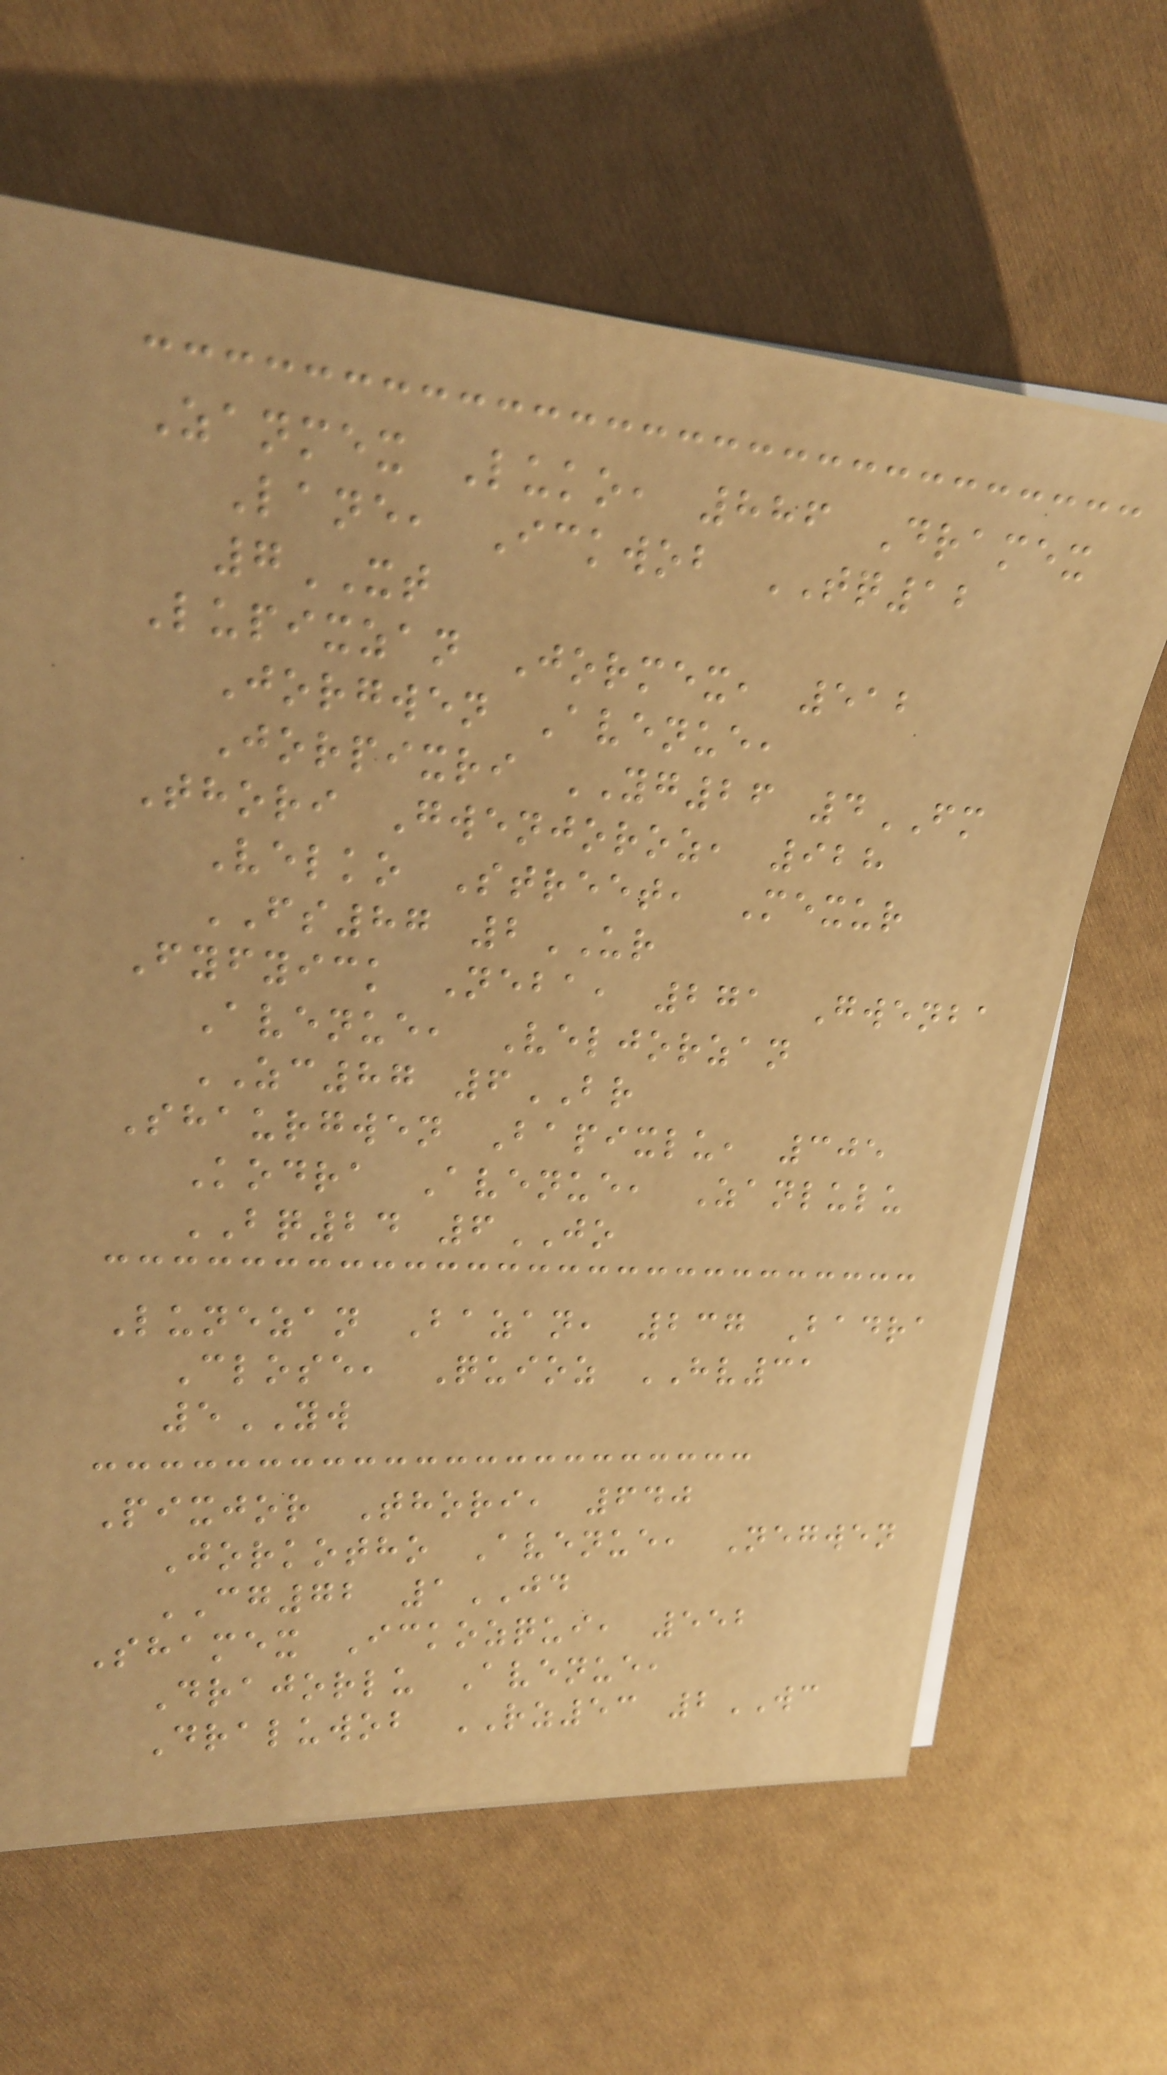Zanmex Luko, 886 Dramex
Lane, Ickwob TQ12
7XT
Lupixzan Jormex, 512
Jorgwen Avenue,
Jorpixri YG26 4FM
Thori Gwenjoroz, 928
Velko Street, Mexur
FS87 2UR
Fyfyick Neba, 271 Gwenba
Avenue, Veljorzan
ZC87 6BR
Shaurgwen Bapixlu, 305
Kodra Avenue, Zanlulu
BQ24 6JO
Lunezan Bazan, 237 Badra
Close, Quioz HV31
5YW
Pixjor Thori, 640
Jorkotho Avenue, Negwen
CG72 1JD
Shamex Ickozqui, 552
Drajorlu Avenue,
Draluwob RZ53 2WC
